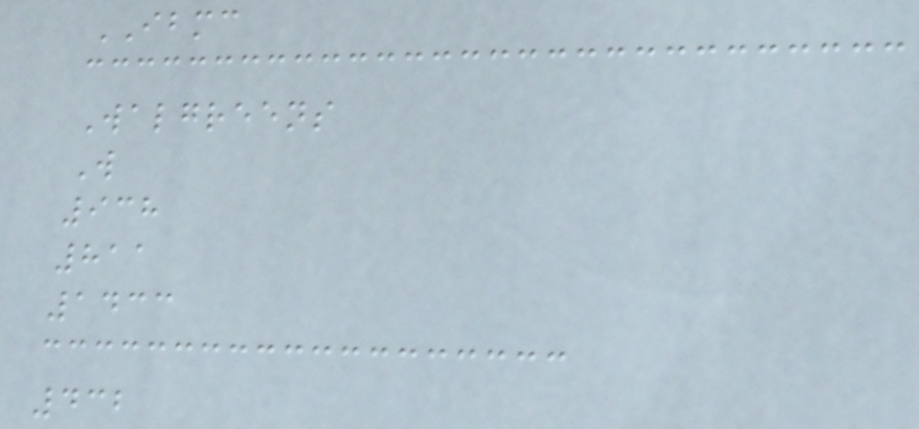IBMC
Walgreens
W
938
811
1433
432
